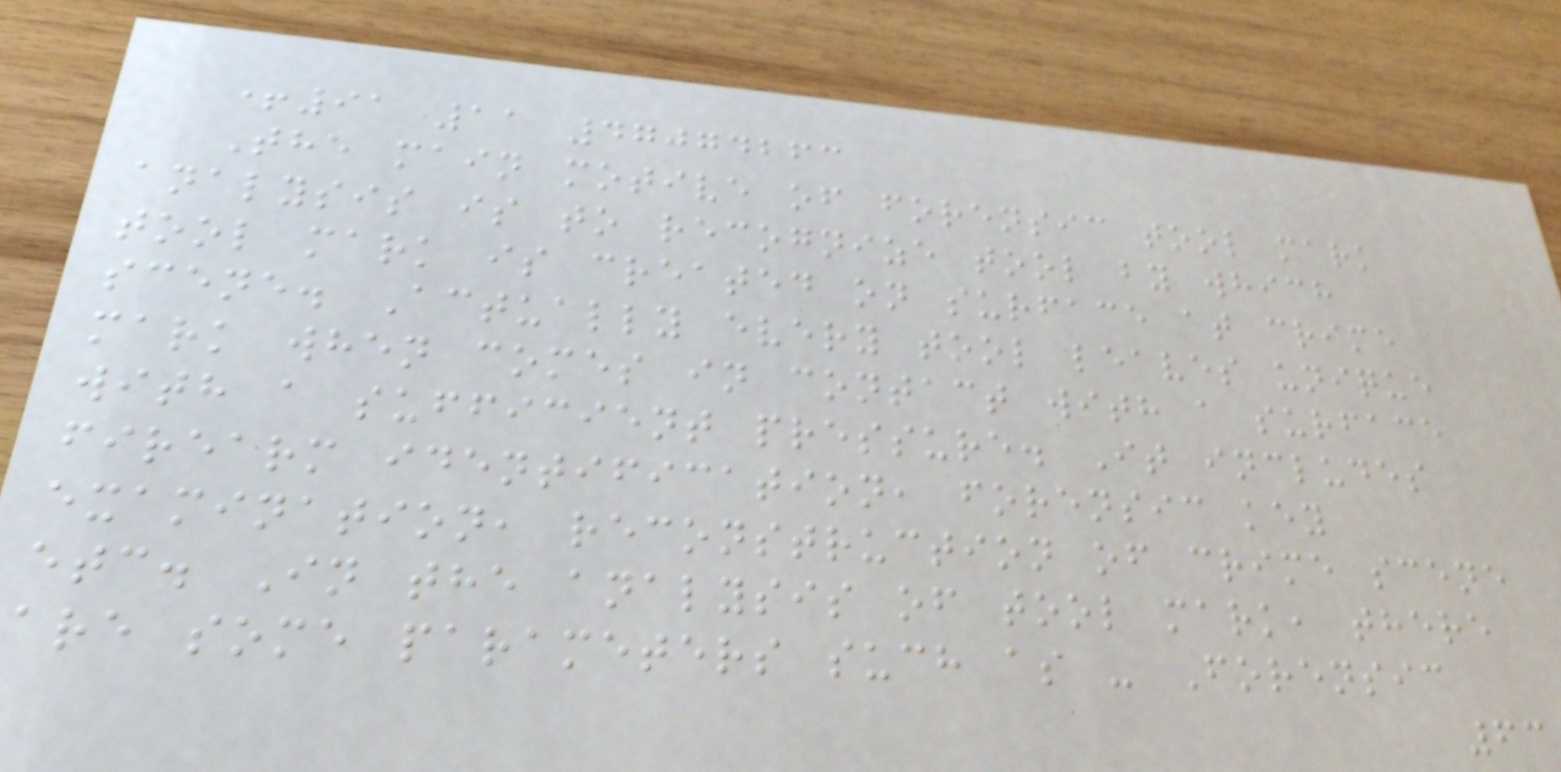+91 11 47074263
The main motive of forensic tool mark
analysis is to recognize tool by which
tool mark is created on surface at crime
scene. Actually every tool leaves unique
mark when comes in contact with a surface
with a sufficient pressure. It includes
firearm identification, forensic key
examination, reconstruction of crime scene
etc. In the analysis of tool mark, there
are some parameters such as - Forensic
63
